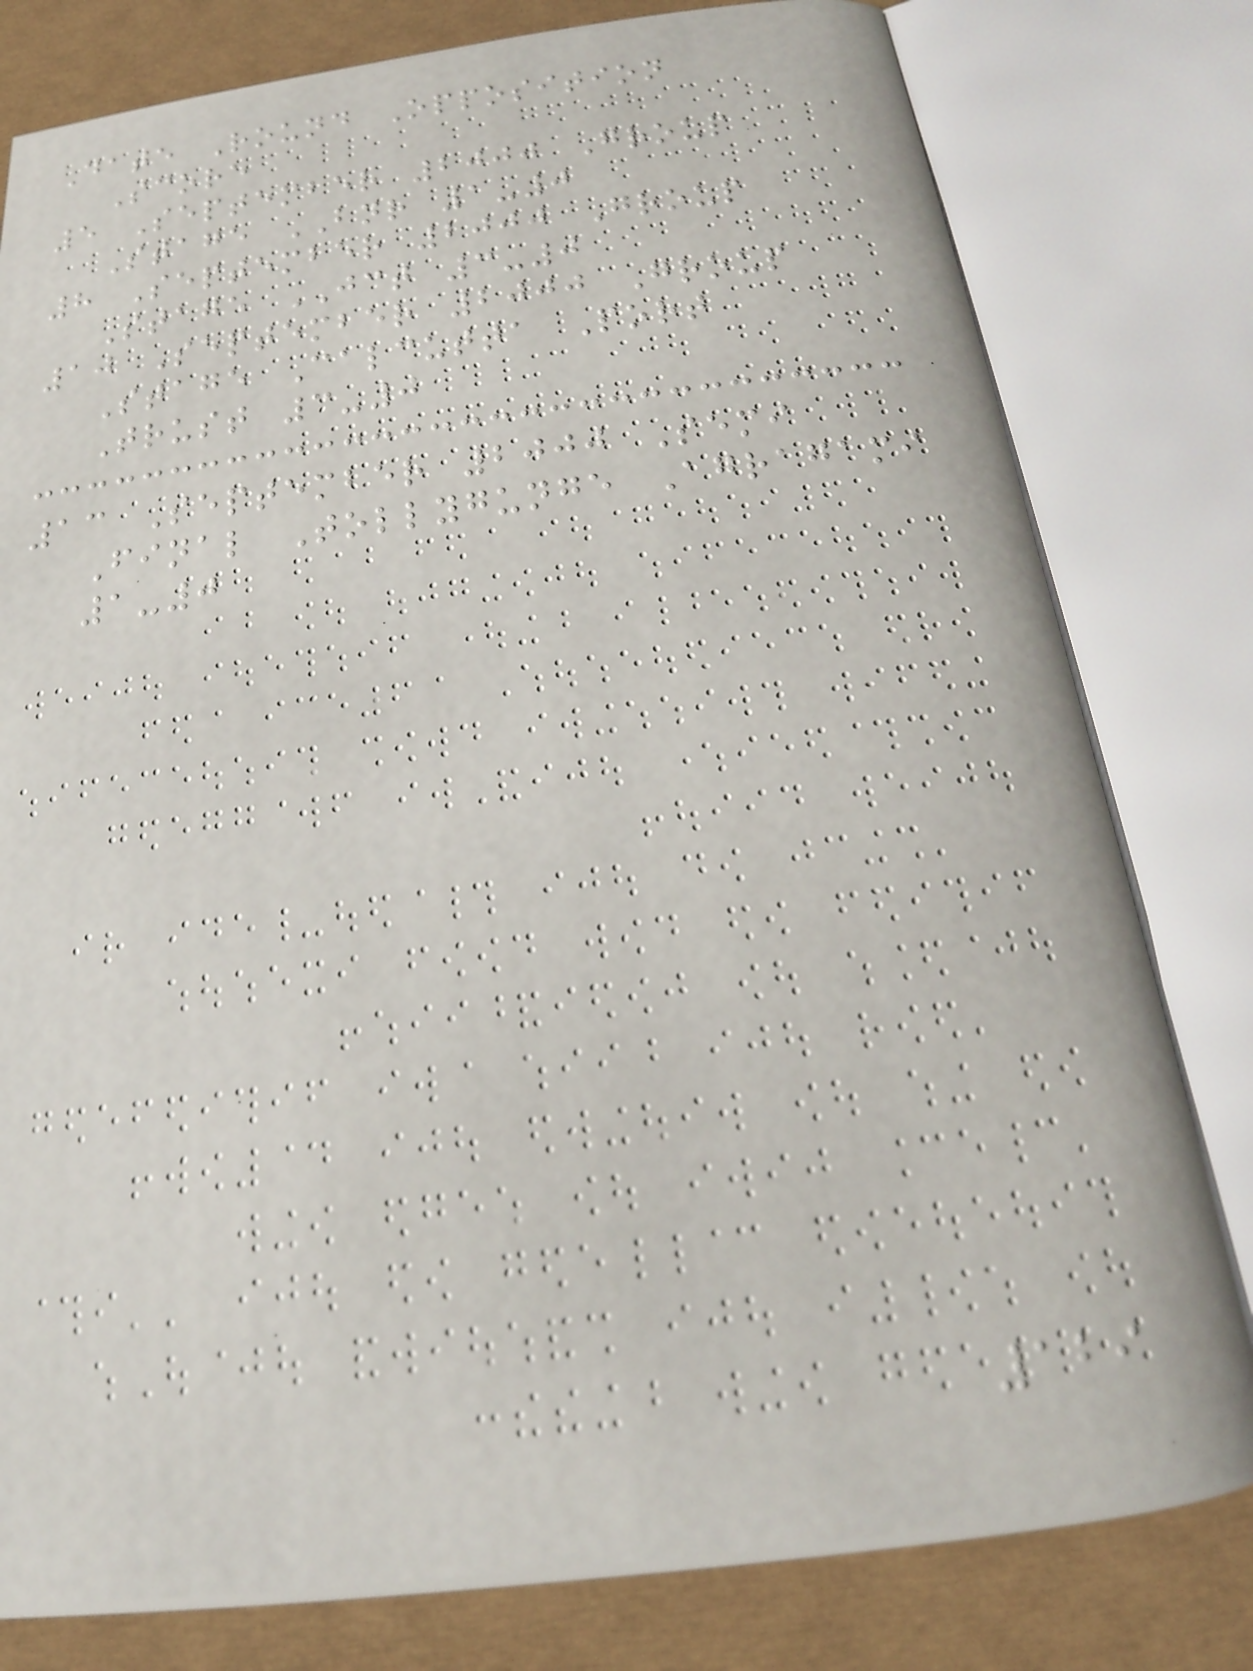Date Round Opposition
Score
5 September 2000 Group
Stage BNR 1-0
8 September 2000 Group
Stage JCT 3-0
10 September 2000 Group
Stage Calcutta Port
Trust 3-0
13 September 2000 Semi
Final Tollygunge Agragami
1-0
129
